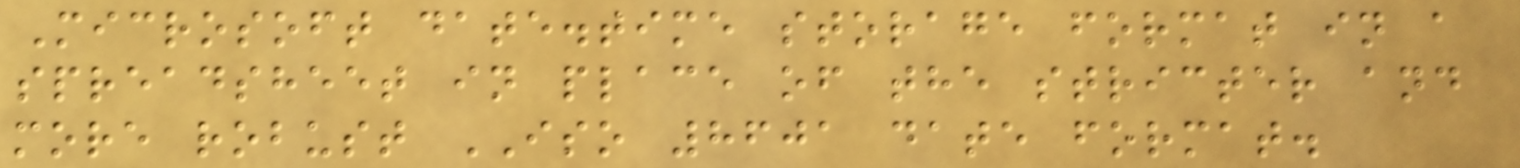Microsoft date.time storage format in a
spreadsheet in place of the stricter and
more robust ISO 8601 date format.
